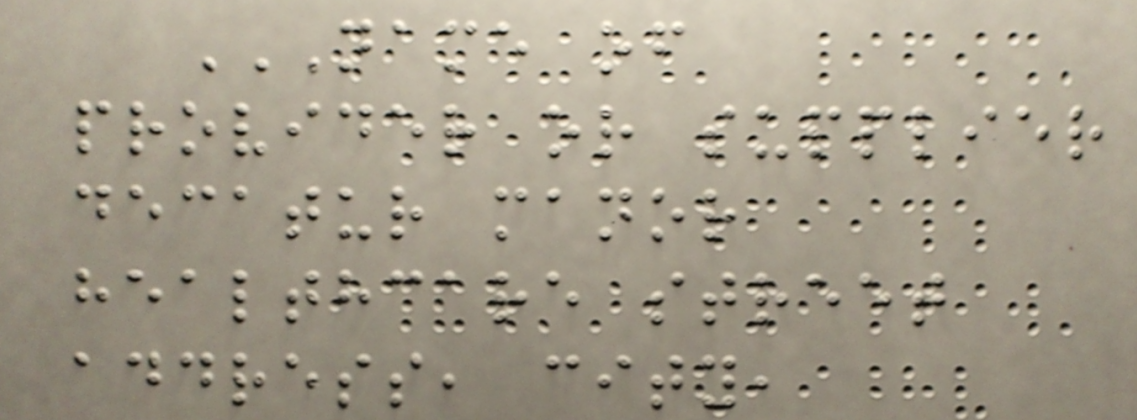NAME OF
PROVIDER OR SUPPLIER
DECATUR MANOR
HEALTHCARE STREET
ADDRESS, CITY,
